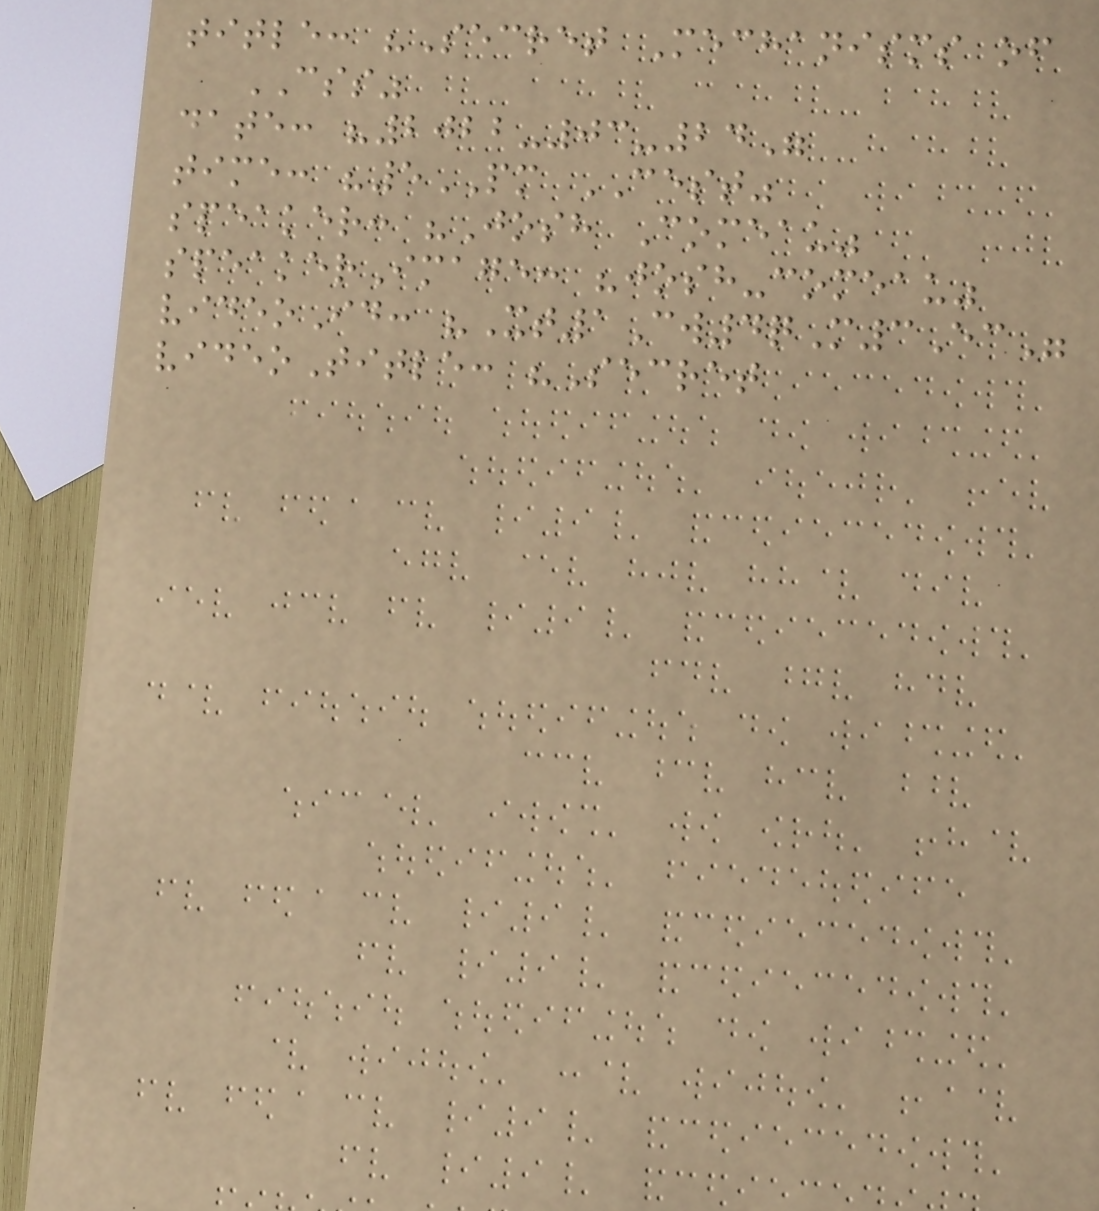title: "Secret Mechanisms of
CSS"
date: "2022-03-24"
time: "5PM CEST"
speaker: "Josh Comeau"
speakerImage: "josh-comeau"
videoId: "Xt1Cw4qM3Ec"
videoTitle: "Secret
